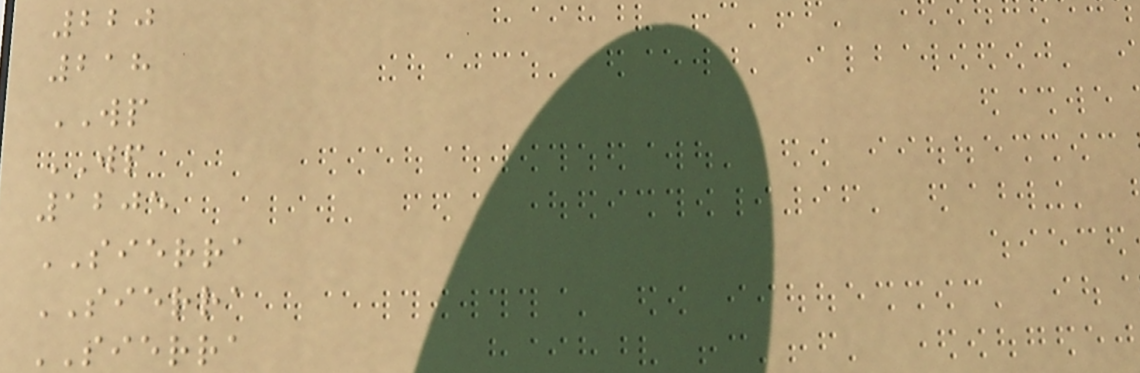220
218
WP
WP
1205
SIERRA
SIERRA
SIERRA
